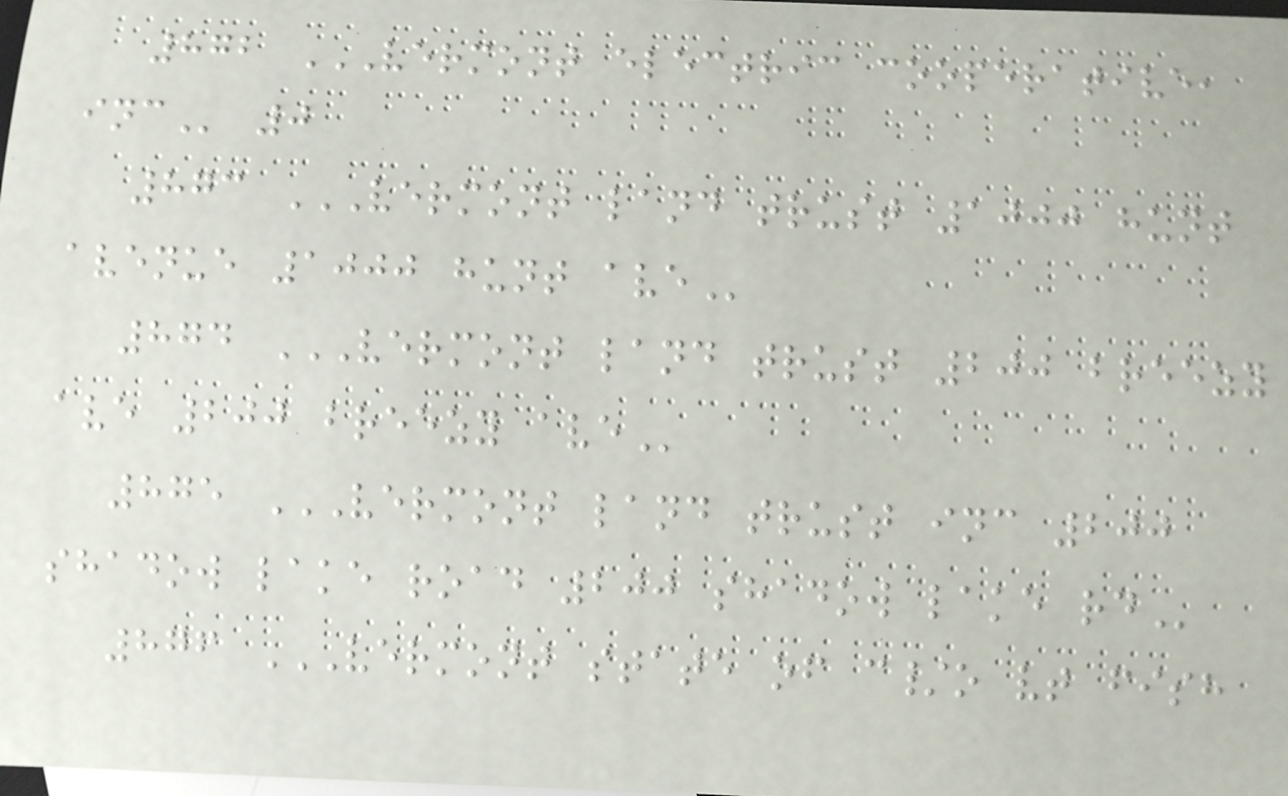872 VERMONT ELECTRIC COOPERATIVE,
INC 0
873 VERMONT LAND TRUST 1000 HUNT
AVENUE 1000 HUNT AVE
874 VERMONT LAND TRUST 200 BREEZY
AVE 200 BREEZY AVE
875 VERMONT LAND TRUST INC 200
SHADOW LAKE ROAD 200 SHADOW LAKE RD
876 VERMONT STATE OF C/O VT FISH
